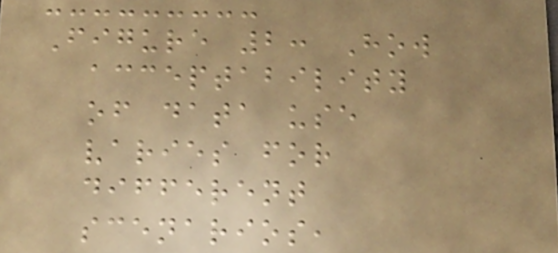Figure 2: How
acceptability
of data use
varies for
different
scenarios,
